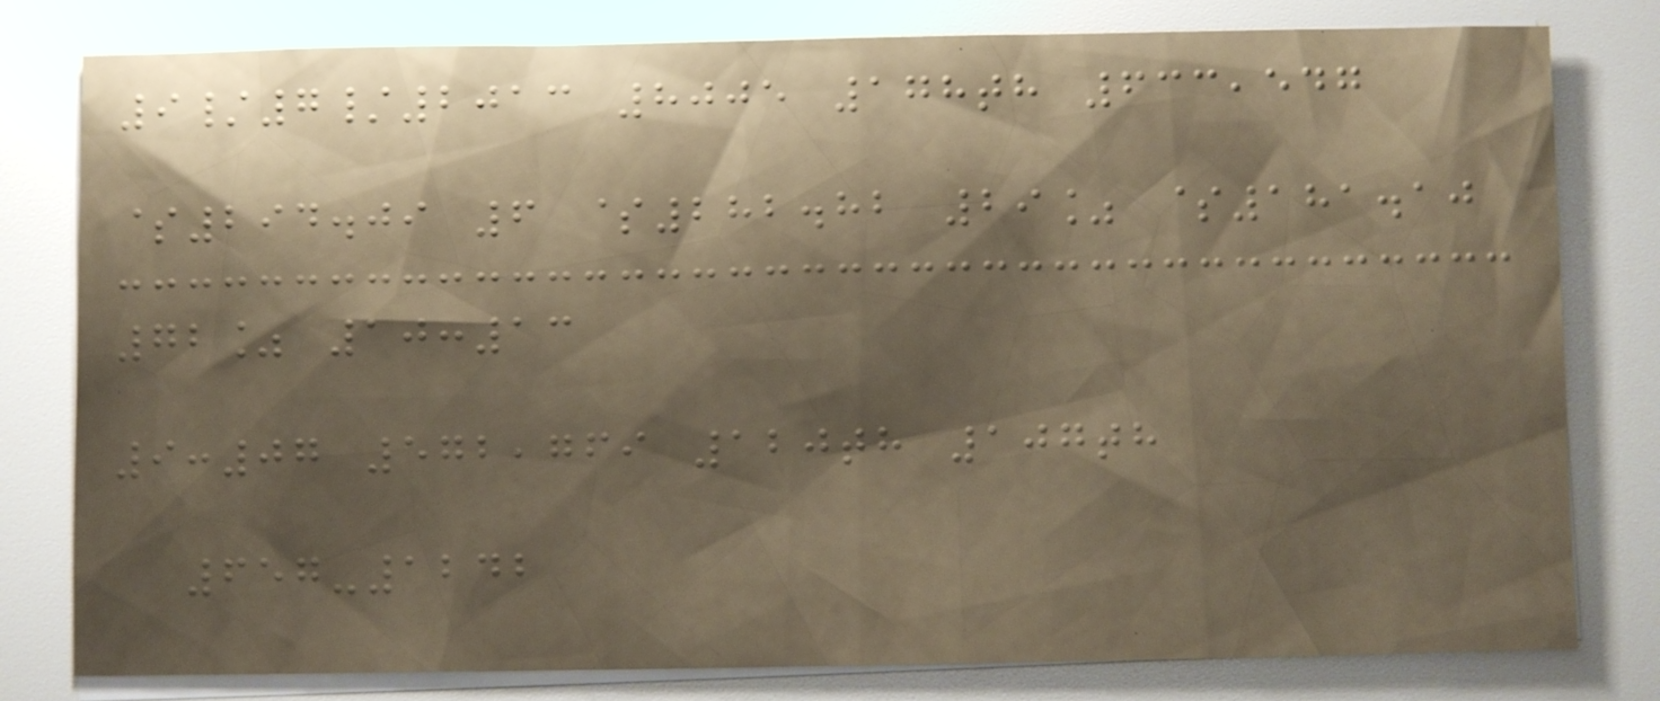9/7/2013 8005 178th 633,547
$294.09 6 $282.82 29% $181.10
72% 10:13
9:07 572,769 120th 107th
657-1242
